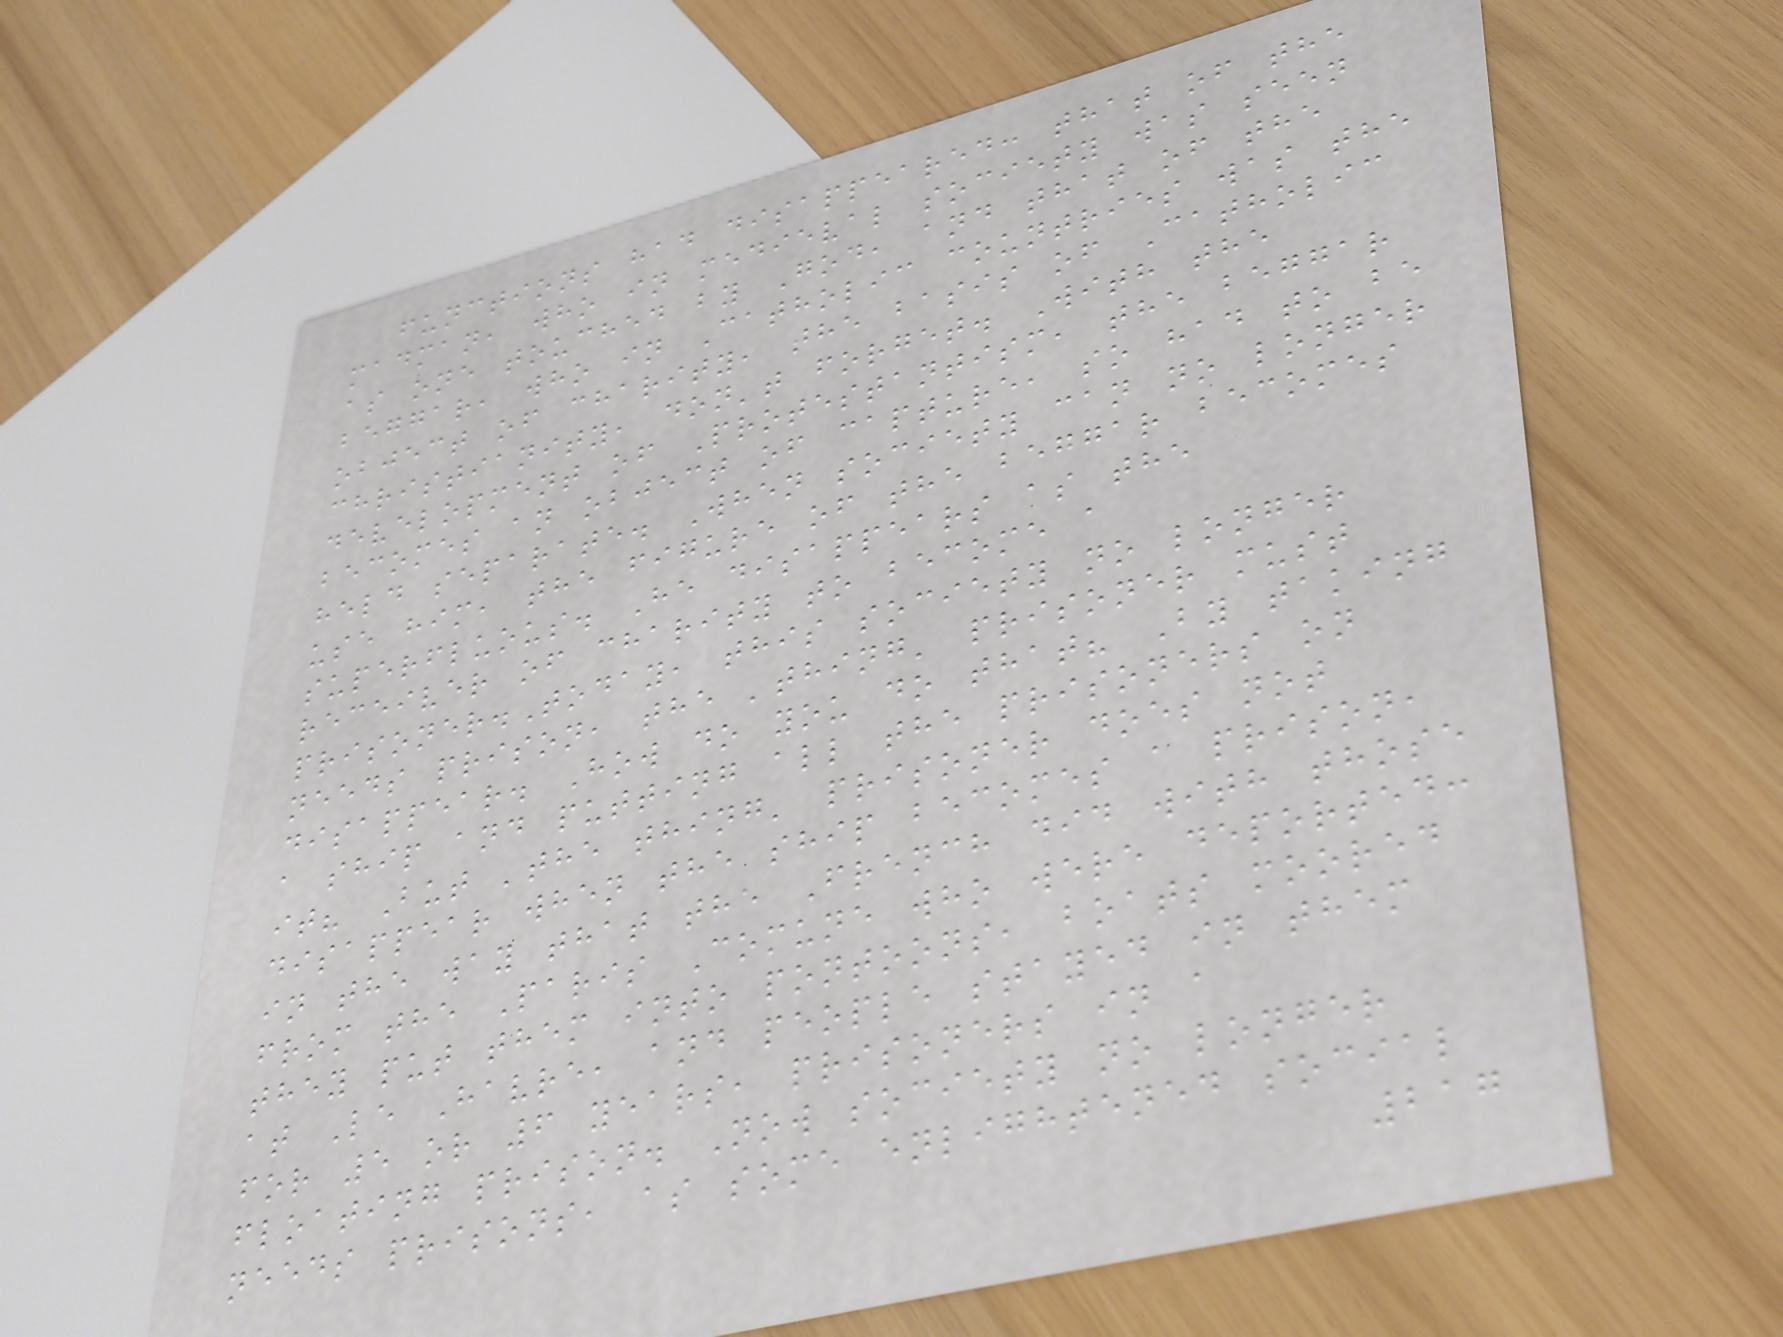functions had disappeared: that of the
madman, who in medieval society was seen
as one touched by God, and that of the
beggar, who in Catholic countries was the
object of charity, the basis of Catholic
christianity, don't forget. With the
development of Protestantism, the beggar
becomes an object of capture, so had to be
held separate. When society can no longer
use him, the figure of the beggar becomes
superfluous. He disappears as the
receiver of charity to become a
prisoner.Today, this society no longer
needs prison, the 'thing' prisoner must
disappear. How do you do that? By taking
a ship and putting all the prisoners on
it? But 'the thing' prisoner does not
disappear when the ship becomes a prison,
in the way that the French did with those
from the Paris Comune who were deported:
they put them into pontoons, boats moored
at Le Havre, and people stayed in them
for 5 or 6 years, prisoners in a
floating prison. Now society no longer
needs prisons, as some enlightened social
217
